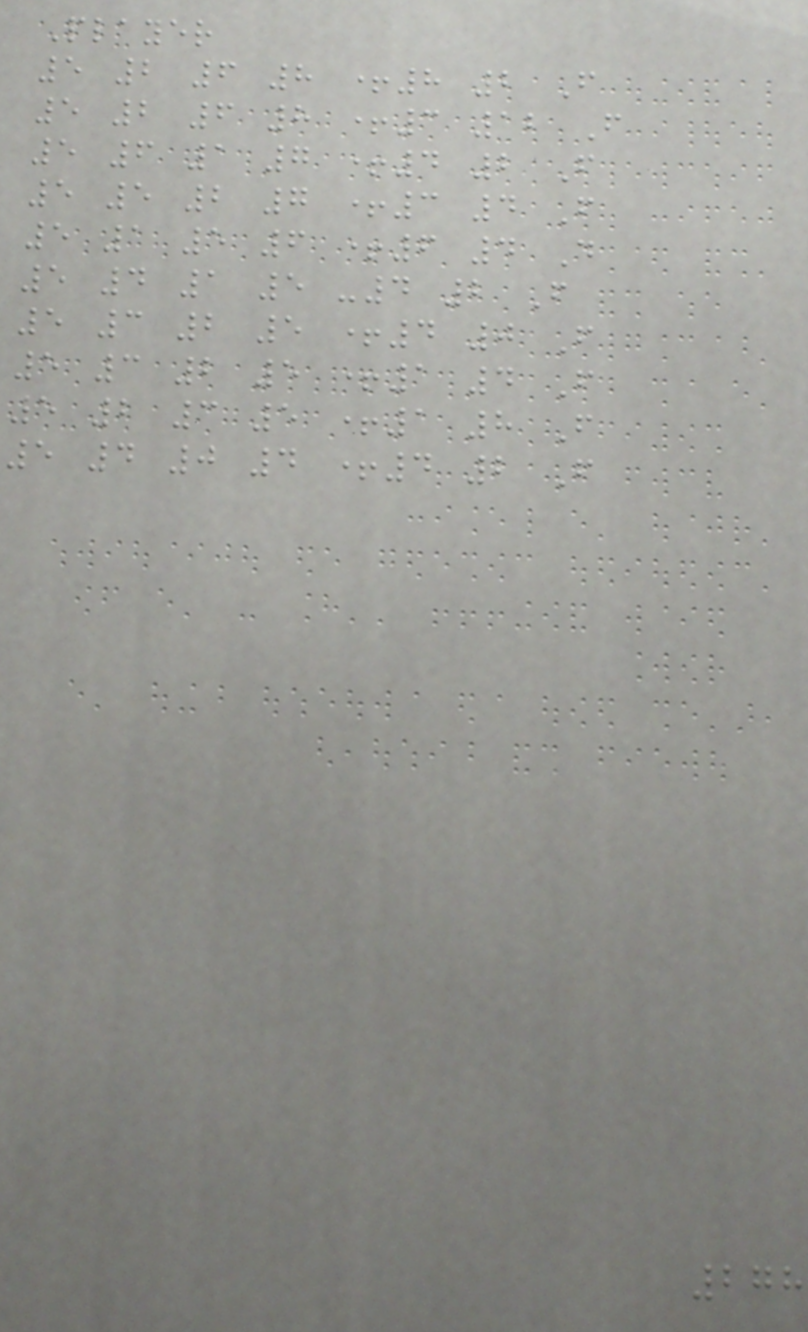Player
5 2 6 8 +8 2 F
5 2 6 8 +3 12 F
5 6 1 7 +4 2 F
5 5 2 7 +3 4 F
5 1 5 6 +6 4 D
5 4 1 5 -4 2 F
5 3 2 5 +4 0 F
5 3 2 5 +1 4 F
5 2 3 5 +1 8 F
5 4 0 4 +4 2 F
278
